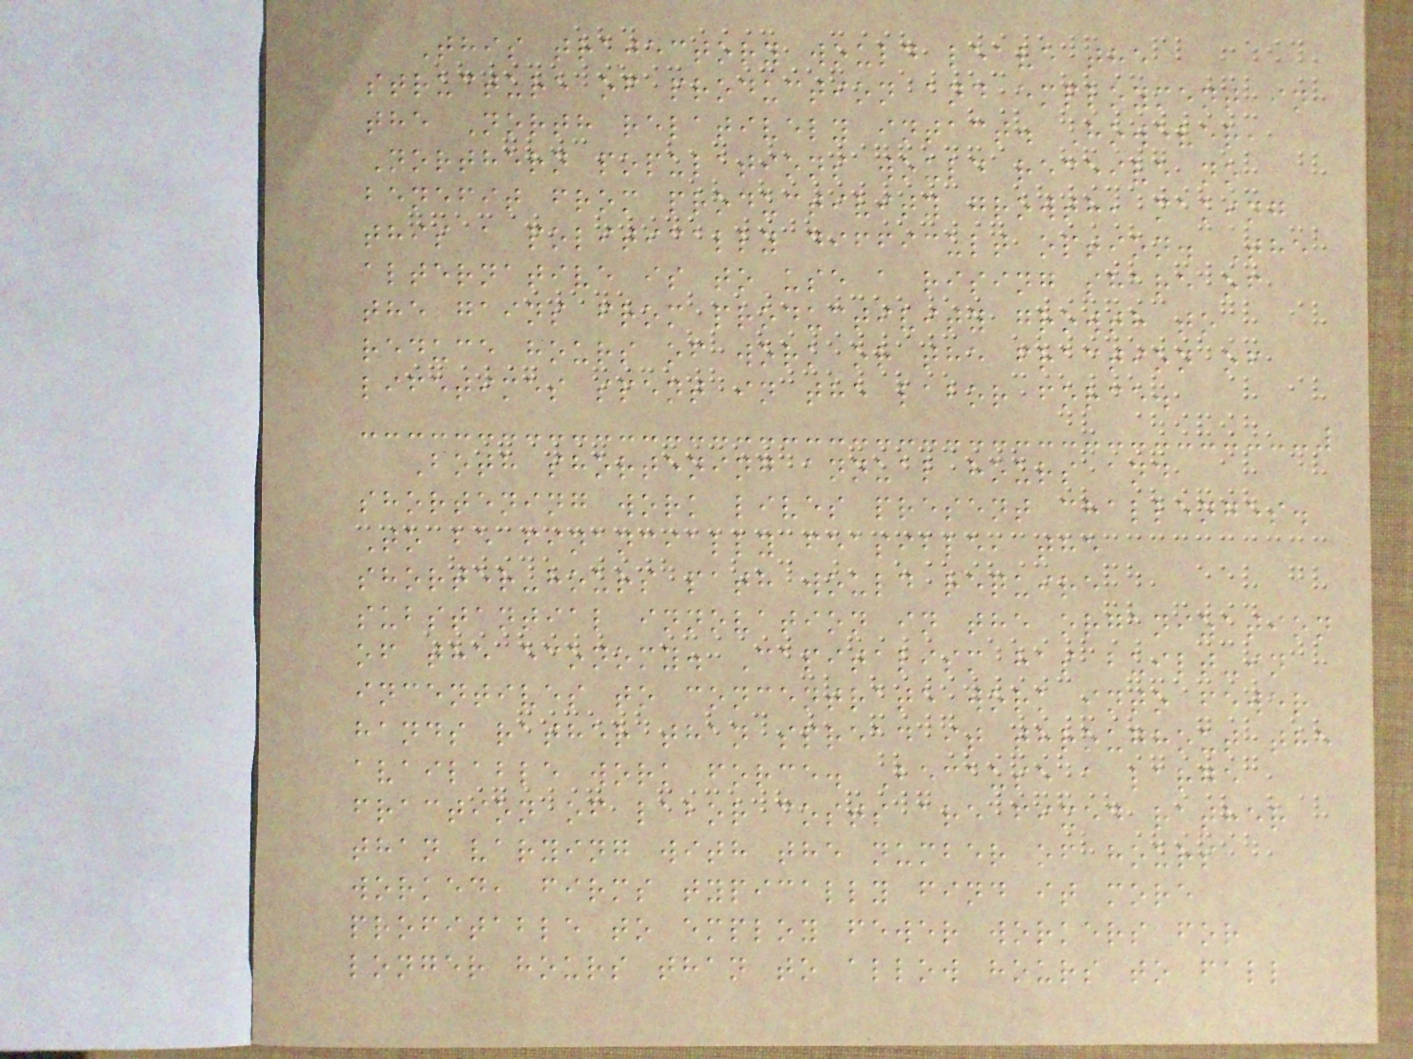This trajectory would leave the
structure of production and employment in
the North relatively intact. However,
Northern populations would receive no
benefit from productivity growth, making
this a politically difficult option. The
alternative is to use a rising share of
the gains from productivity growth to
reduce hours of work or the fraction of
lifetimes spent in the labor force.
Both shortening annual hours and
shortening work lives present challenges.
To be financially feasible, the
shorter-hours path would require
substantial innovation in the organization
of the economy. Capitalism has built-in
incentives to concentrate work into fewer
hands rather than spread it throughout the
available work force. Because a large
fraction of labor costs are fixed rather
than varying with the number of hours
worked, firms typically find it more
profitable to employ fewer workers for
longer hours than to allow hours to fall
